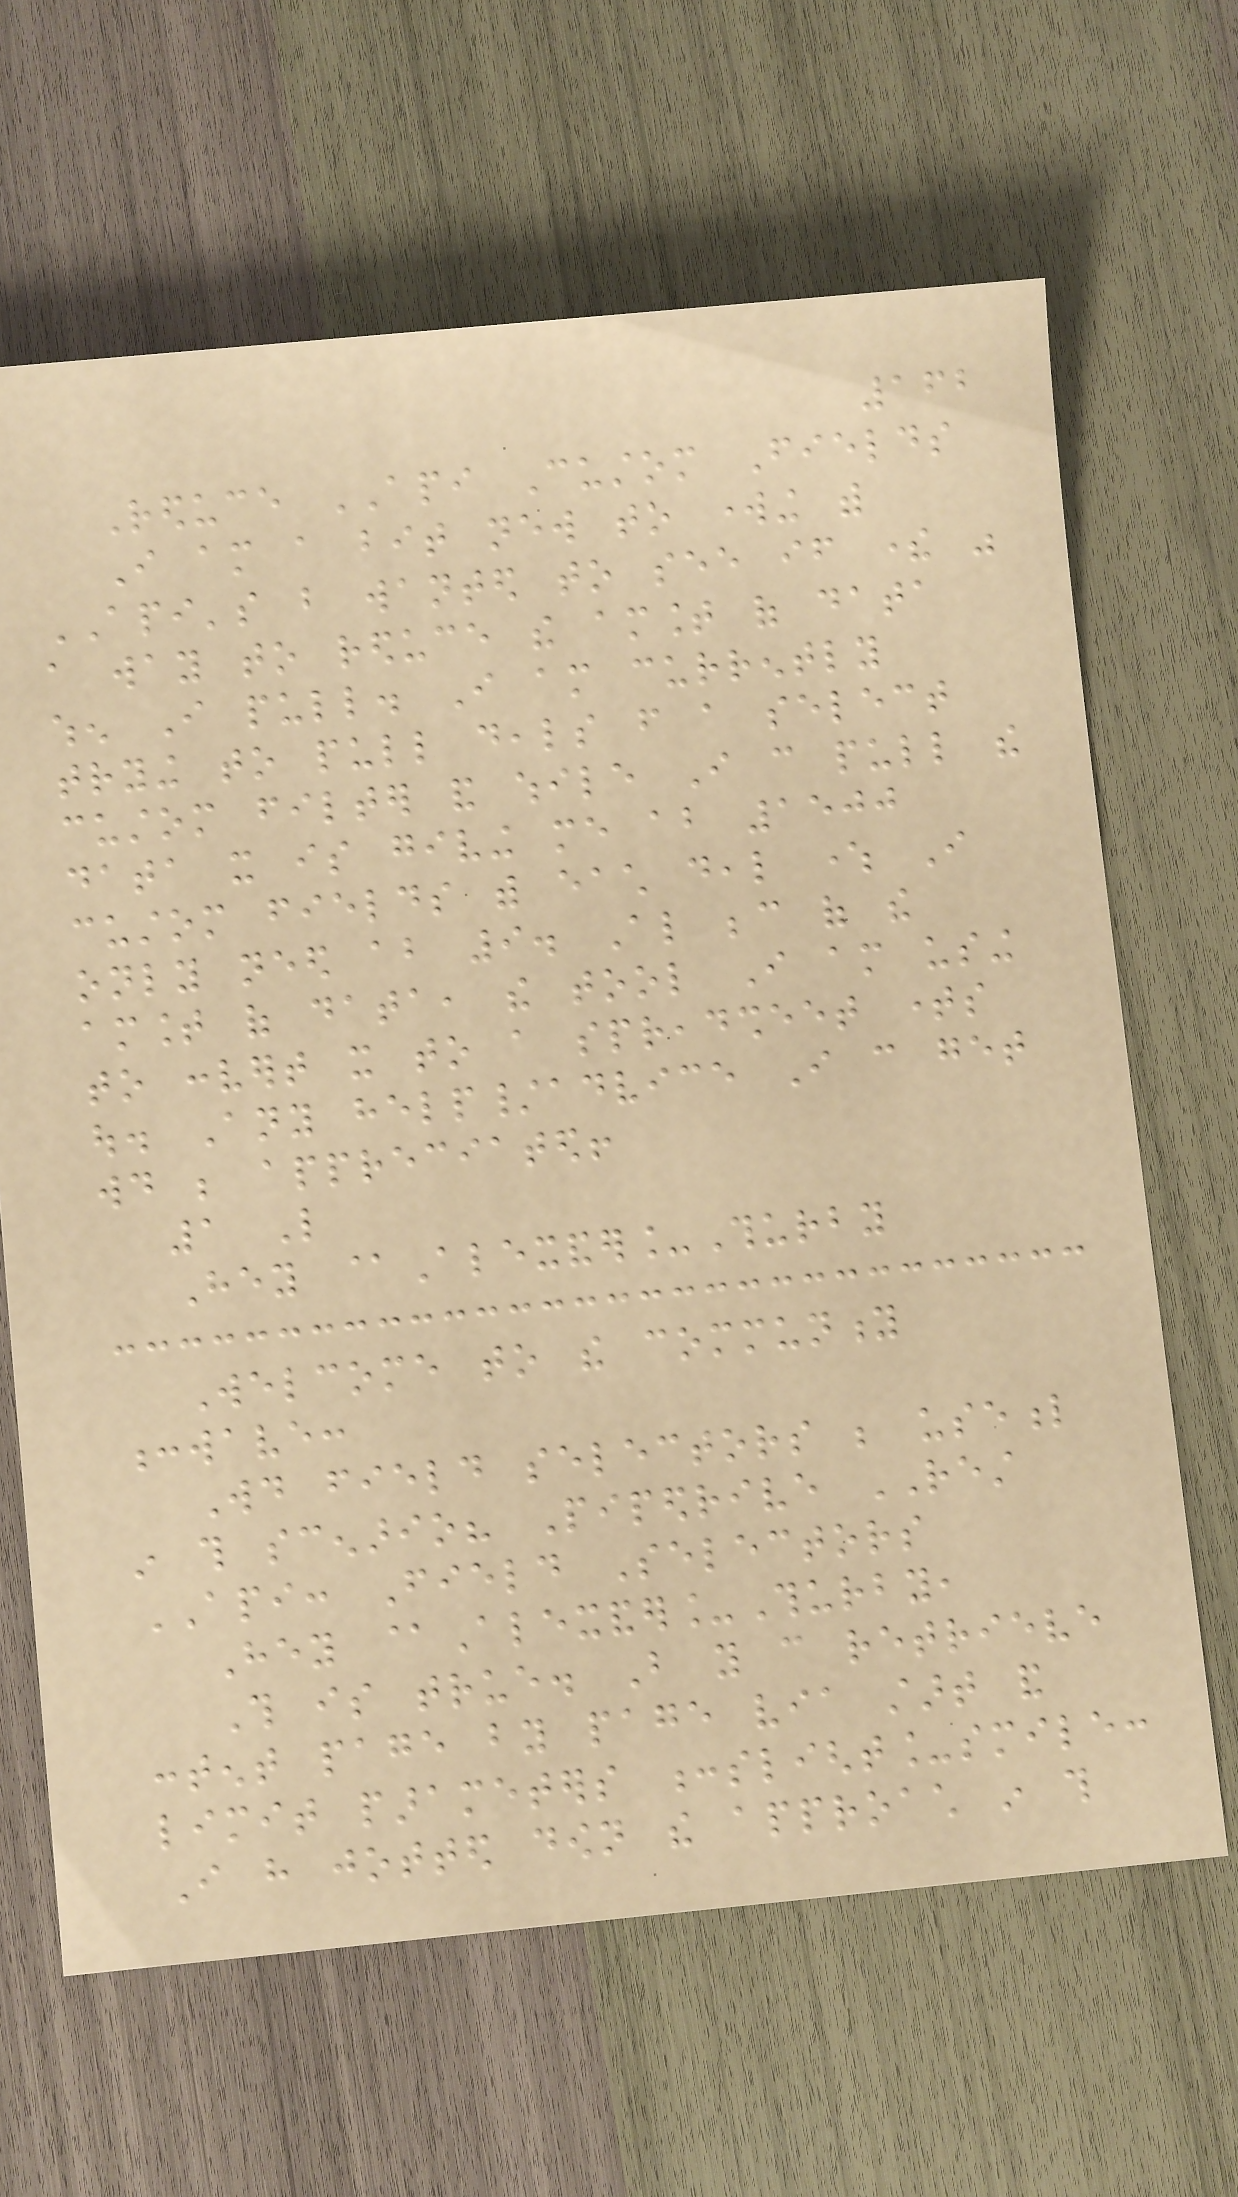162
Reduce API Custom Fields
I am a bit new to working with
API's but wanted to see if there was
a way to reduce the amount of data
when I pull. I am currently
trying to pull deals from a select
custom filter and while I can pull the
data it is giving me about 1500
custom fields with each deal where I
only need about 9. Also because of the
amount of data, the tool I am using
to convert it to a spreadsheet times
out. Any help/advice I can get
would be appreciated!
1 Like
Hey @Alexander_Thurby
Welcome to the community
:wave:
Would field selectors be useful
in this scenario? Pipedrive REST
API: Field Selectors
Hey @Alexander_Thurby,
This is true. But you can retrieve
content page by page via start and
limit parameters :slight_smile:
I have jotted down the approach in this
